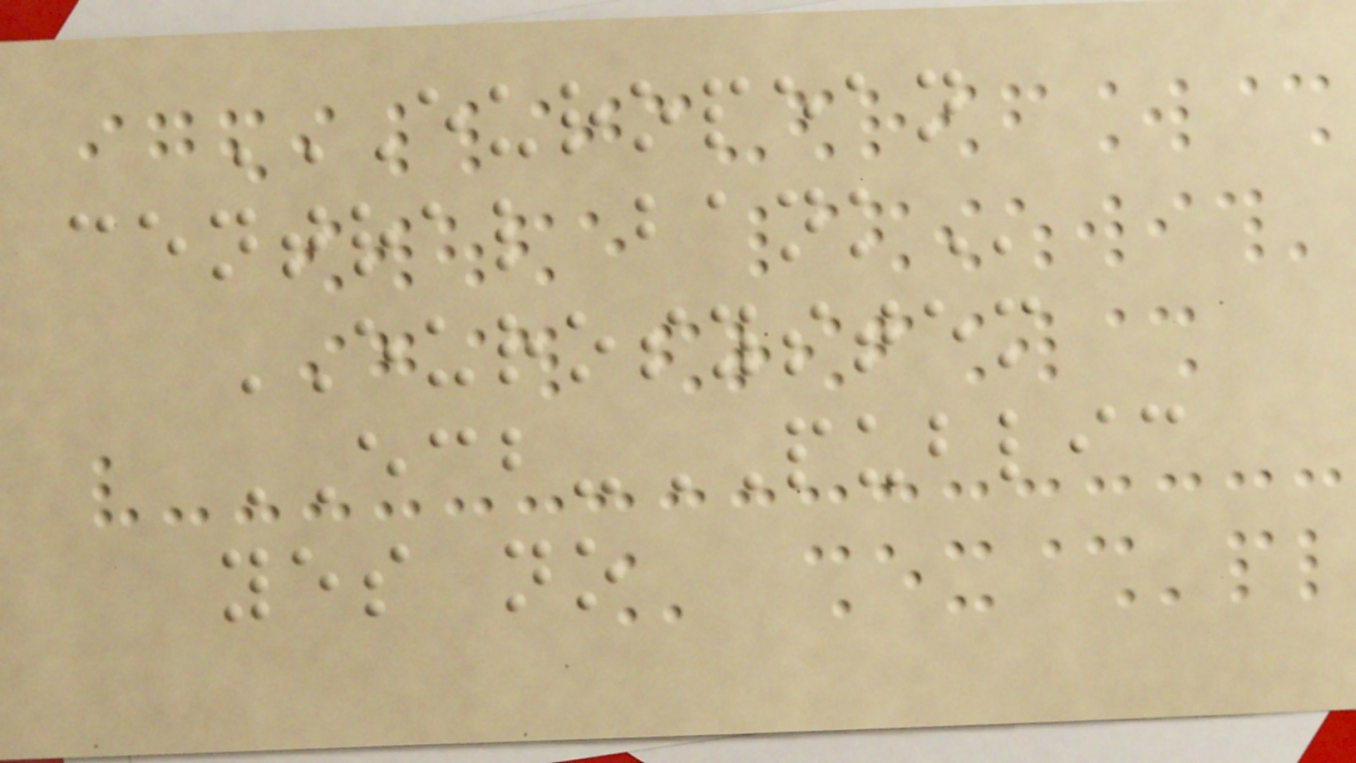EUROPEAN
CENTRAL BANK
EUROSYSTEM
ECB-PUBLIC
yes no
